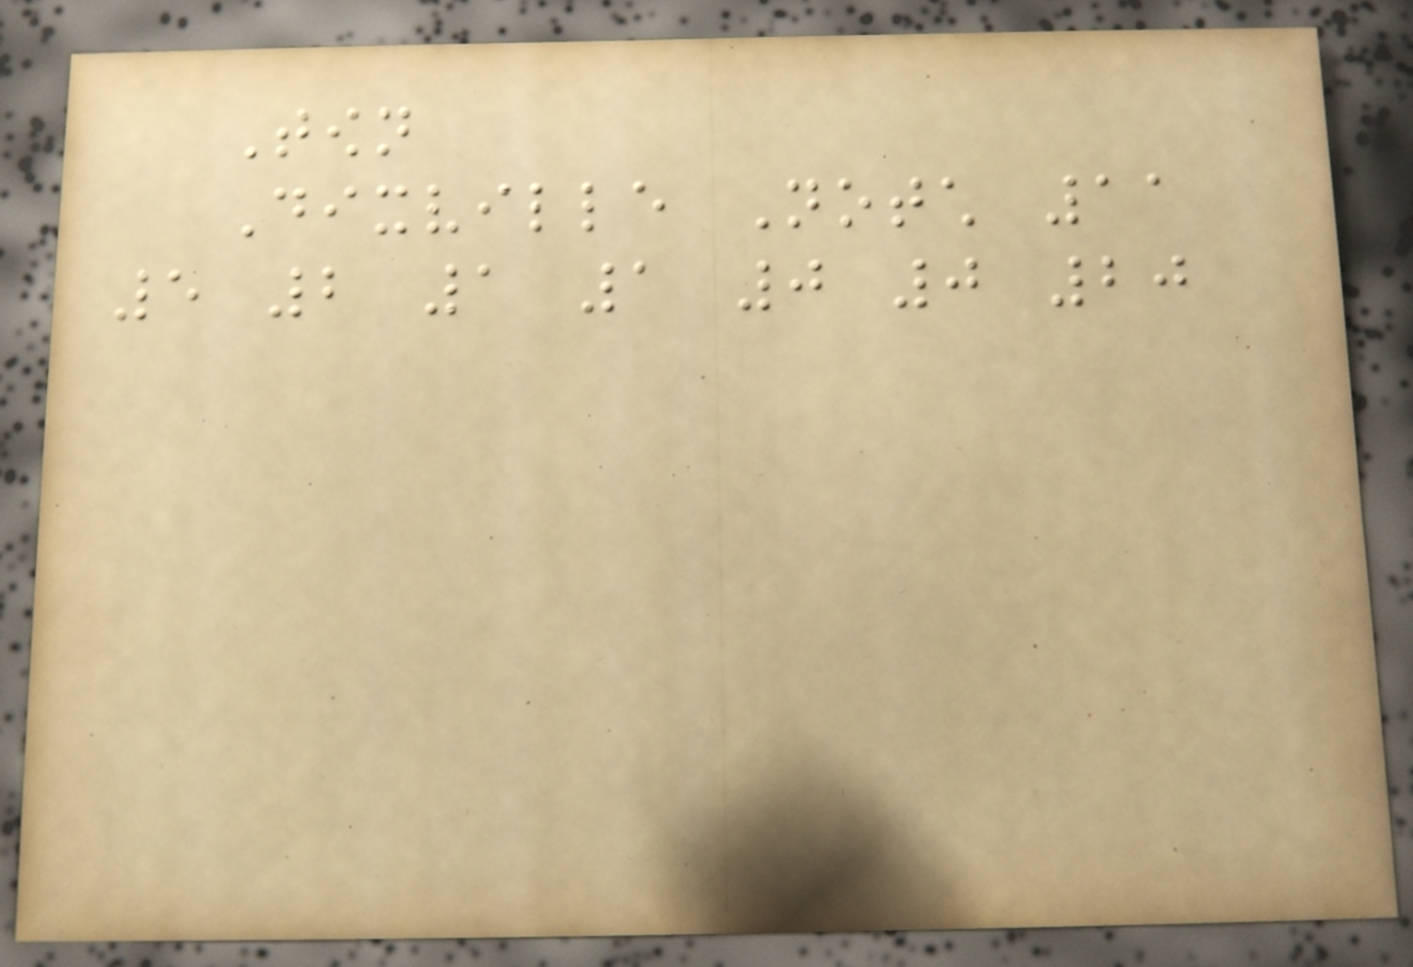Town
Dixville Notch 11
5 2 1 1 0 0 20
